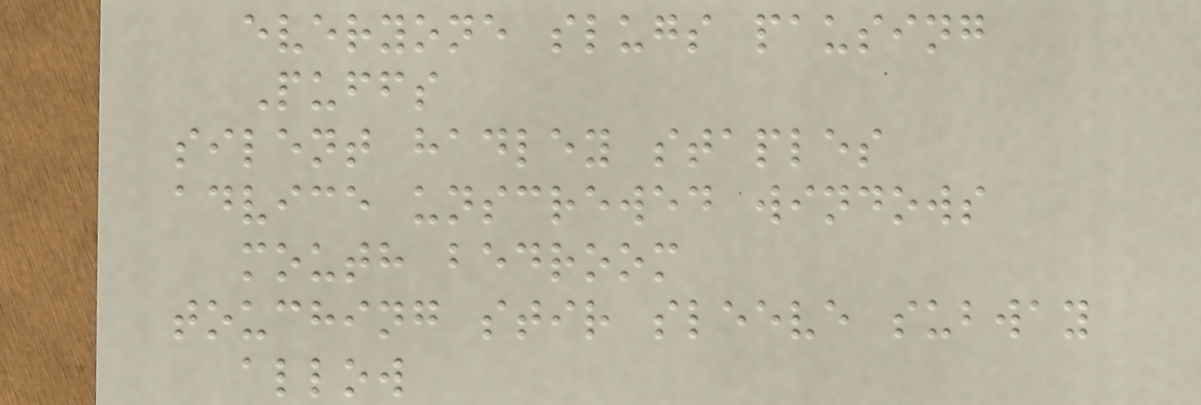everyone slugs pausing
Puffs
silent hadley staples
advice unscrewed windows
mouth bedroom
touching stir sleeve subway
allow
